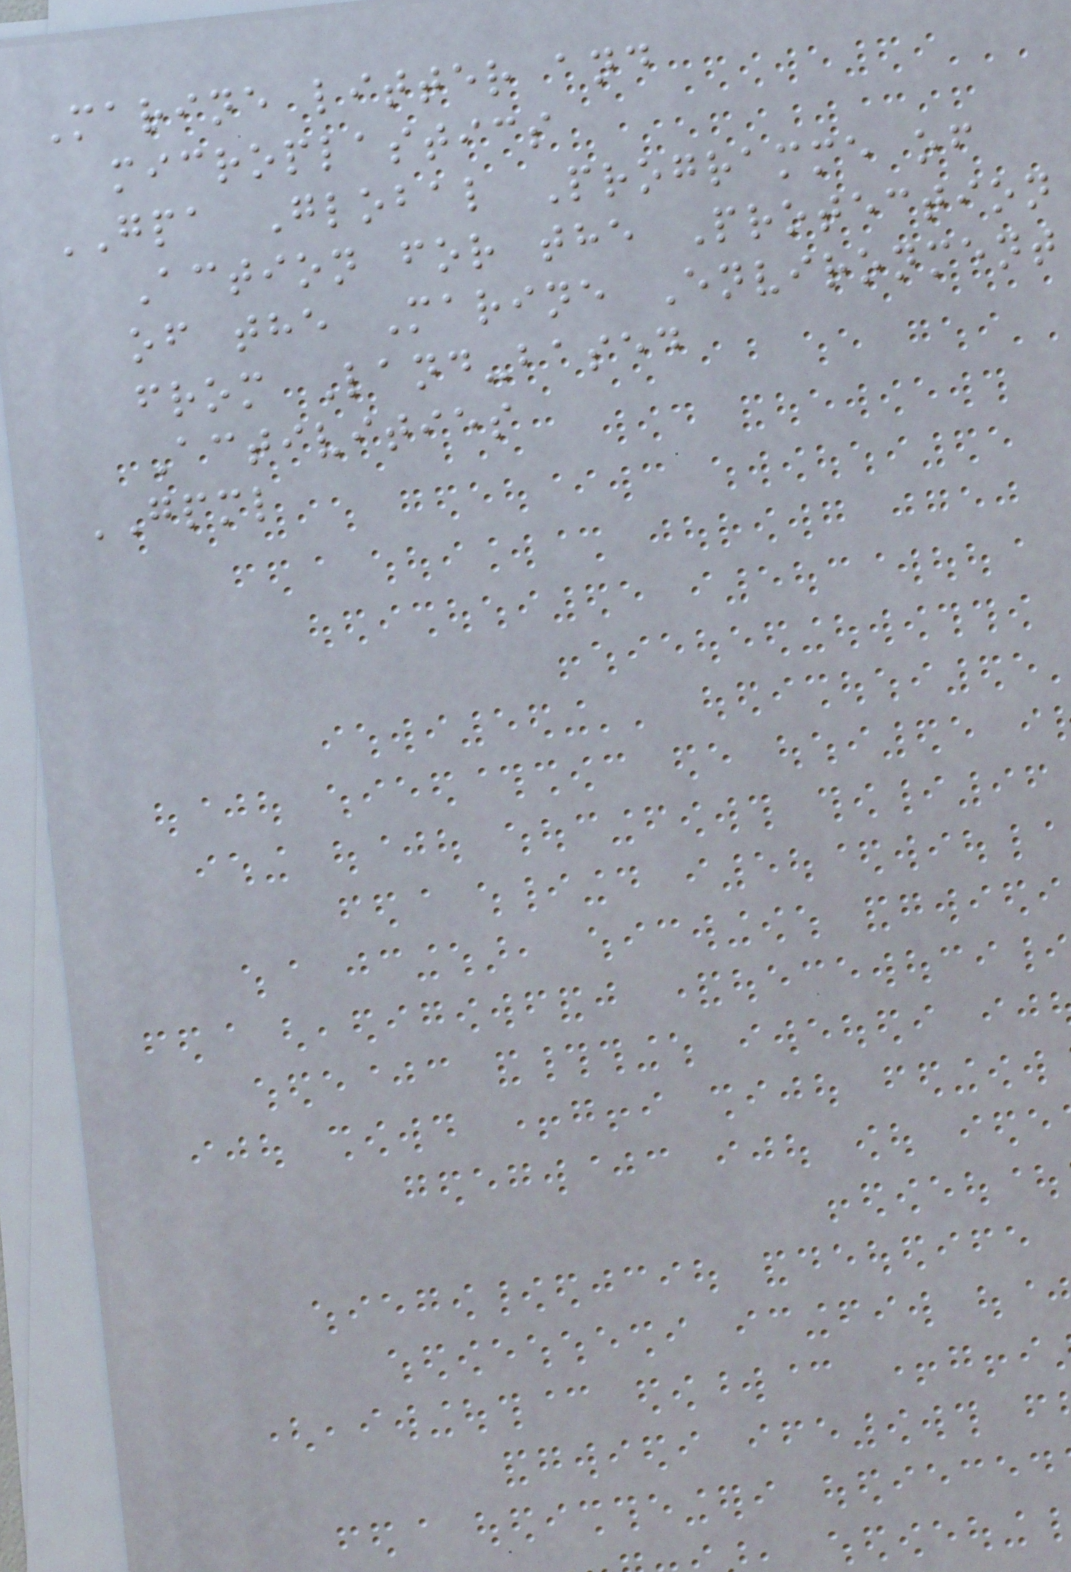Marine litter and
microplastics
GPA Global Programme of
Action for the Protection
of the Marine Environment
from Land-based
Activities
GPML
